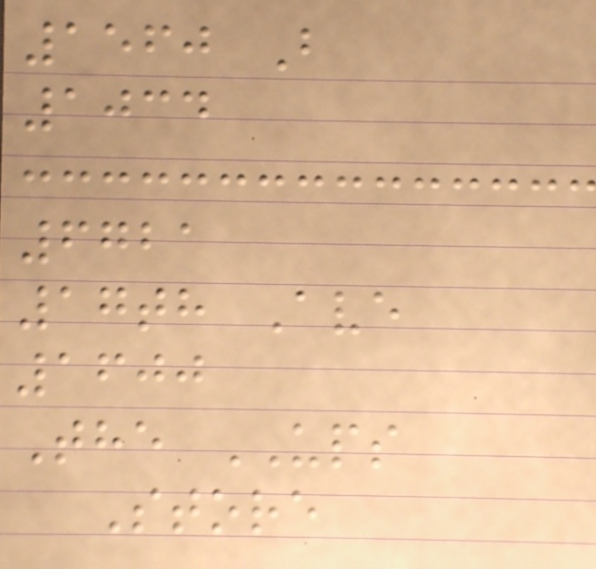1560 B
1034
6721
17th Ave
1600
The UPS
Store
